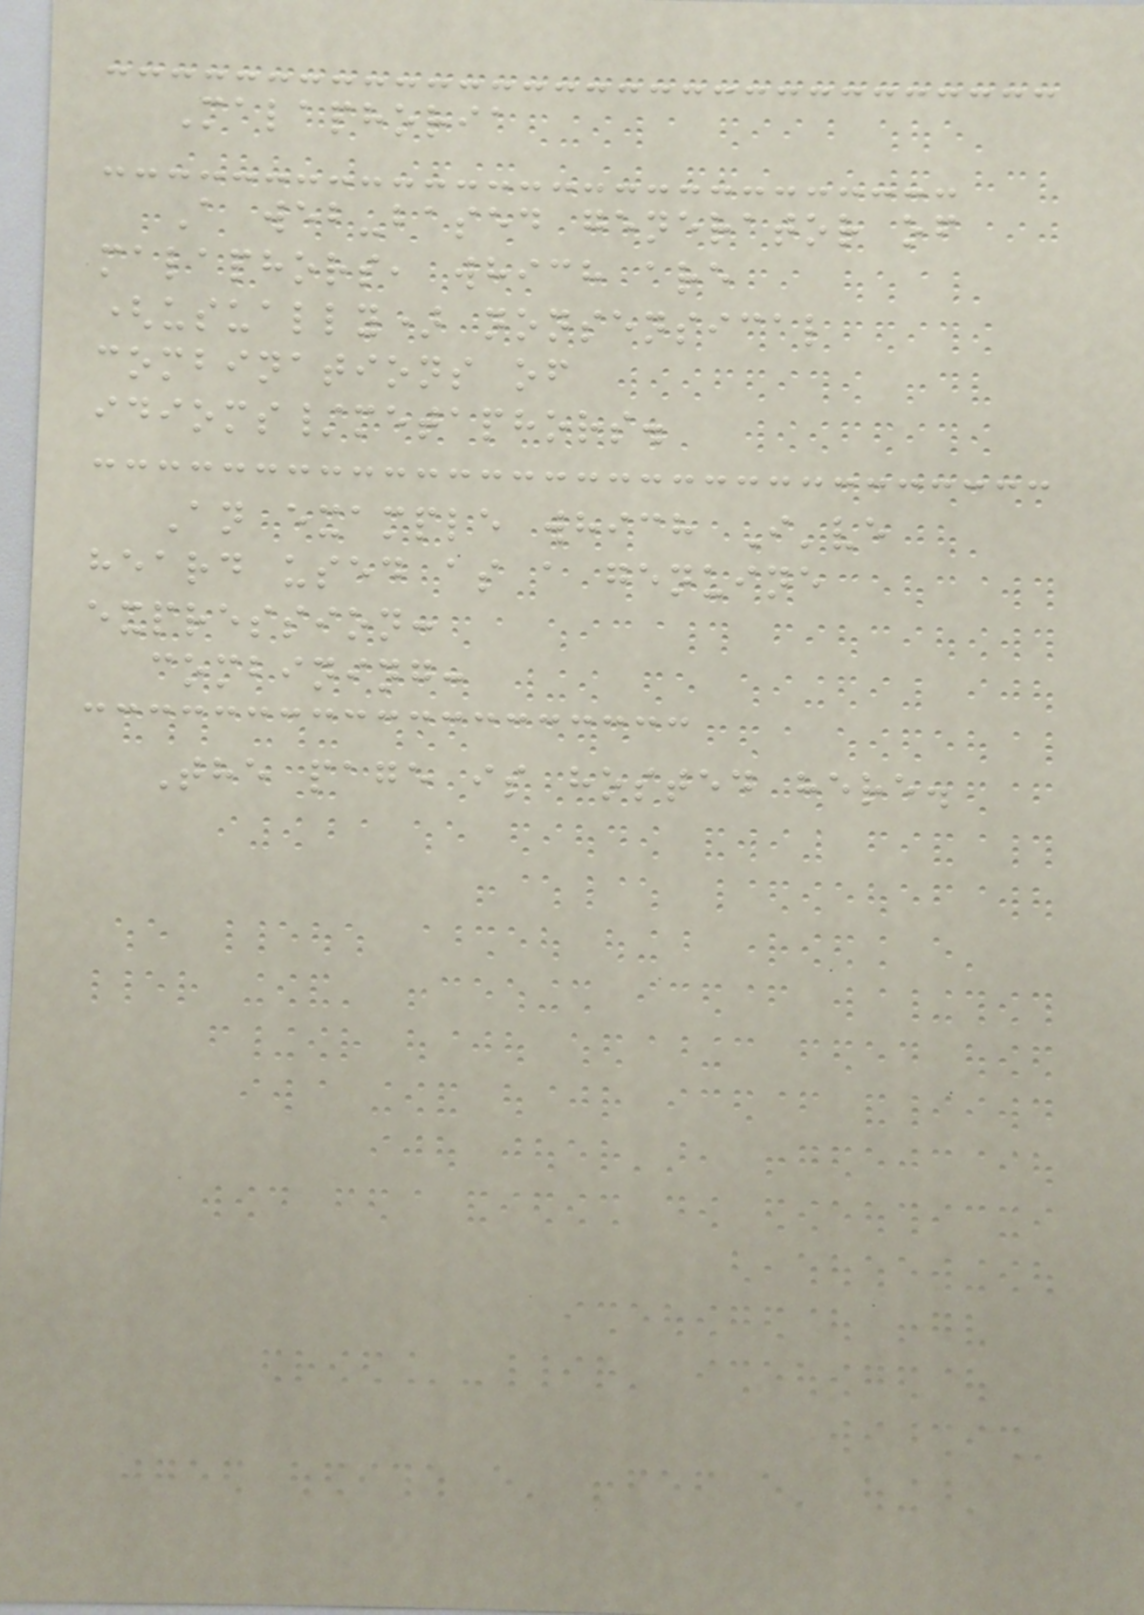Malaphoria
A web-based generator of
malaphors, which are
(usually) nonsensical
combinations of
idioms/metaphors.
An example which I've
heard used as a genuine
expression:
combining:
The page is hosted here.
